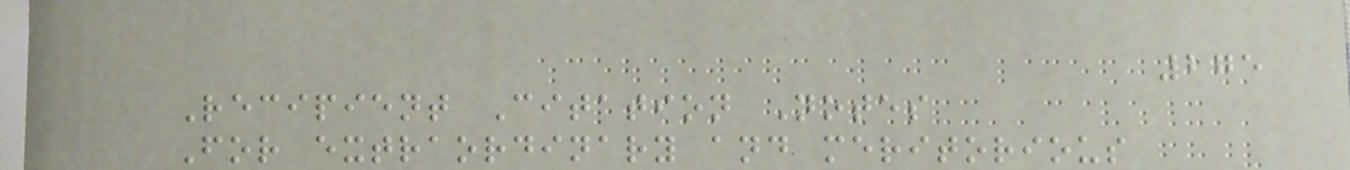275
Recipient Citation Notes
For extraordinary and meritorious
